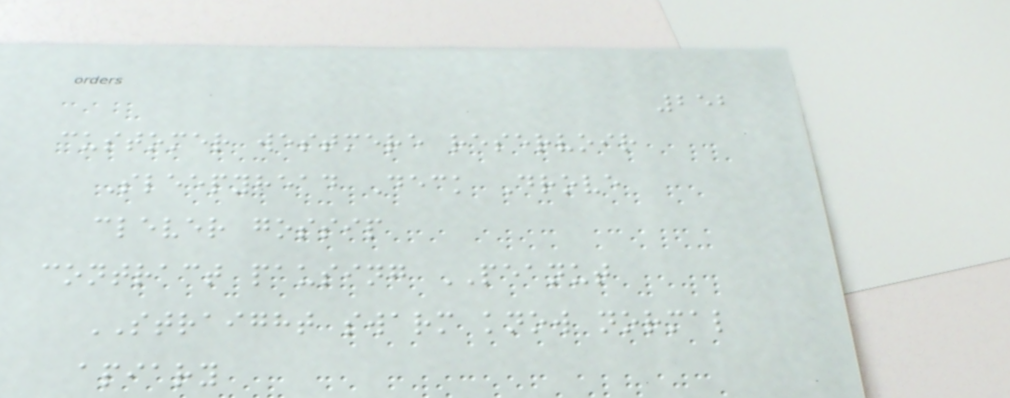252
customer westmere reservoir
Sleepyhead Deck Drove
clever gossip
contract pausing PEANUT
STRAIGHT swarm know normal
apiary
